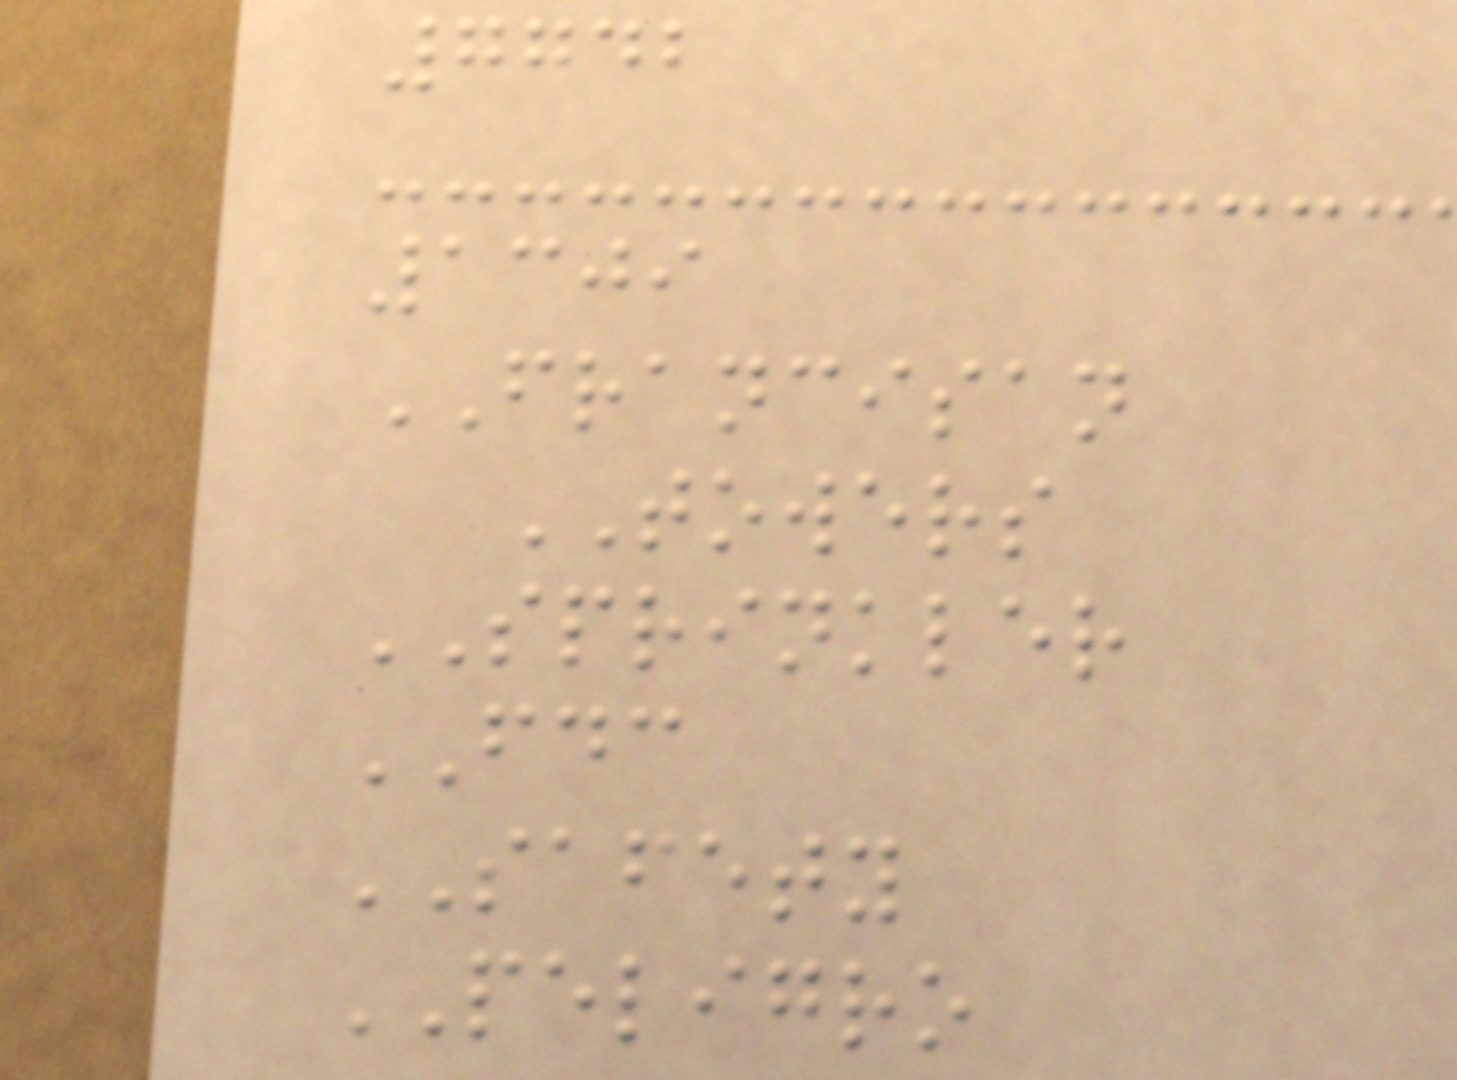7742
1309
FRANCISAN
TOWERS
SPRINKLER
FDC
SAFETY
PELIGRO
